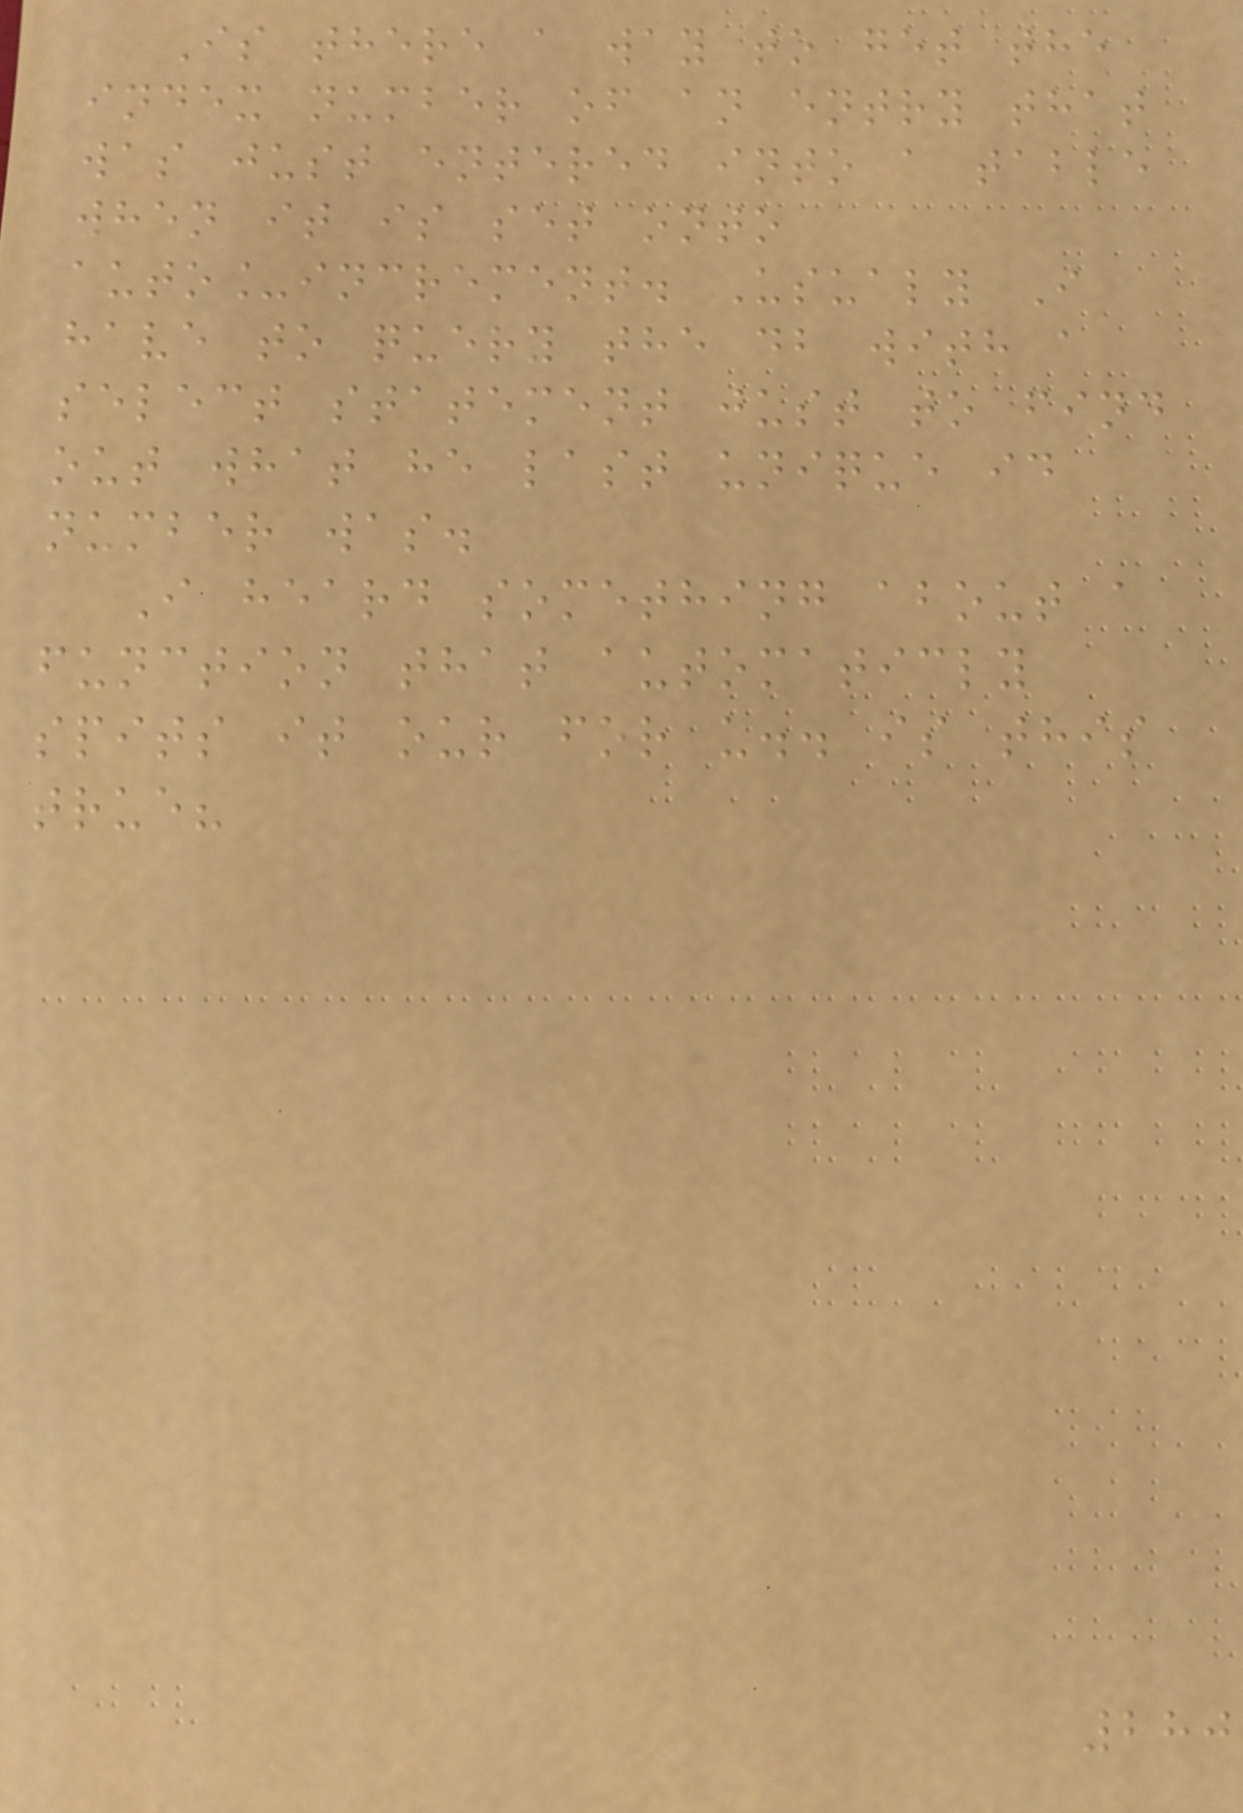Is there a way to get the
index number of an entry that
was just entered into a table
when it is set onto
auto_increment. Usualy I
have to query the db with a
select statement just to find
out what he last unique id
number was.
I heard something about a
function that automaticly
spits it our for u.. is this
true?
280
